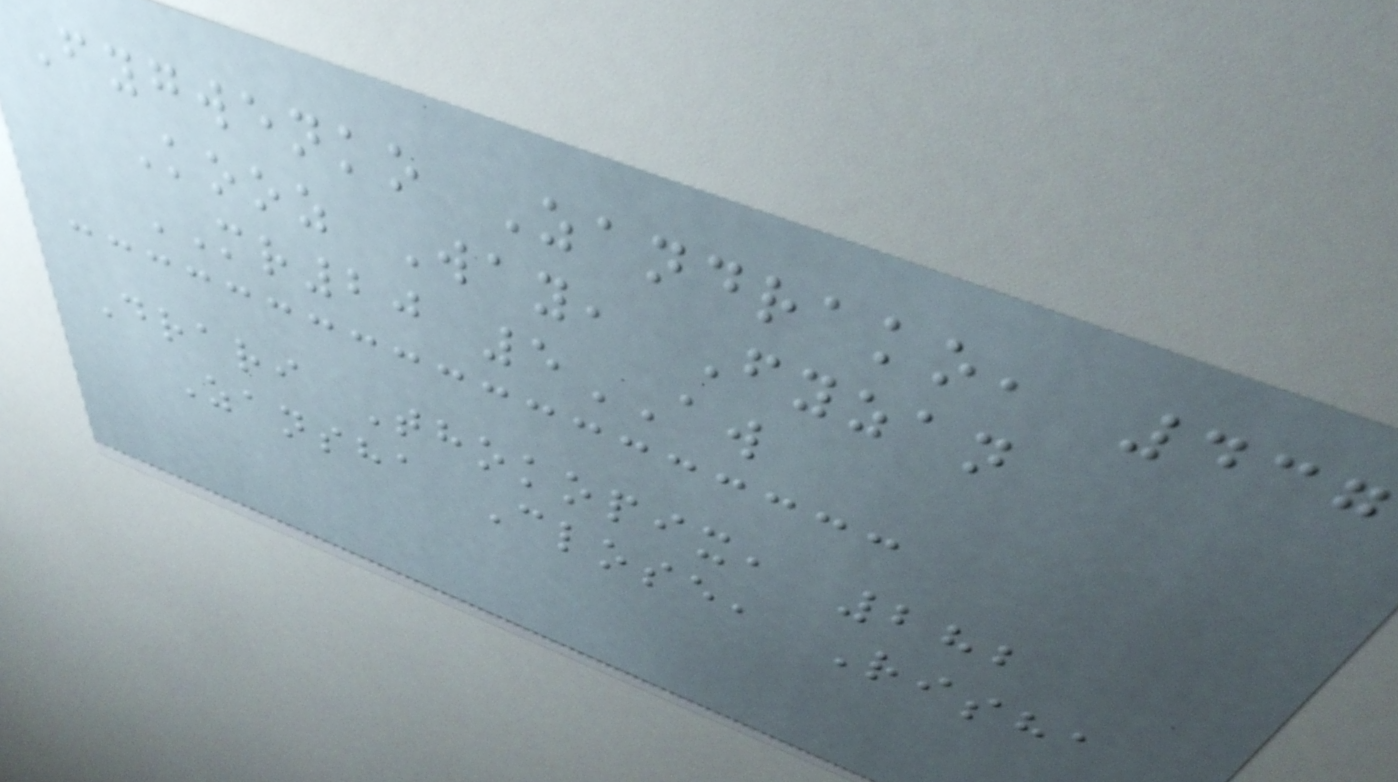Fygwenko Zandrako, 437
Kooz Way, Fyzan
MR20 5AW
Drari Thokopix, 282
Zansha Close, Risha
